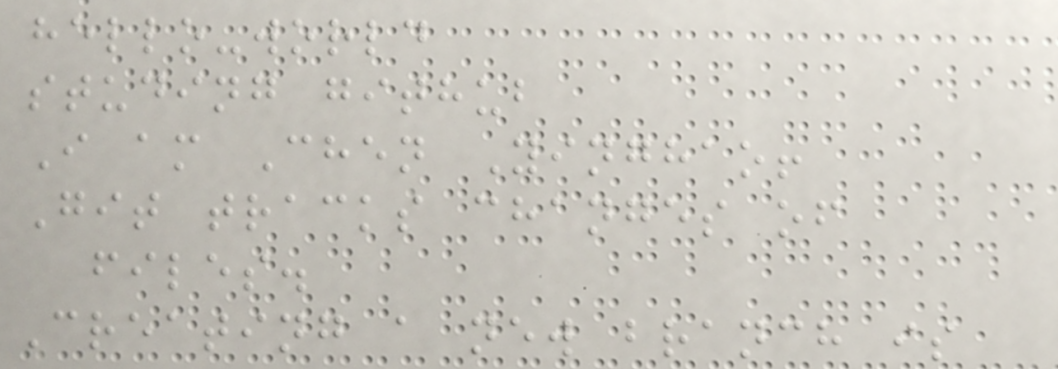hello-world
studing github
I am Chen Yinghao!
Git tracks changes of
files.
Creating a new branch is
